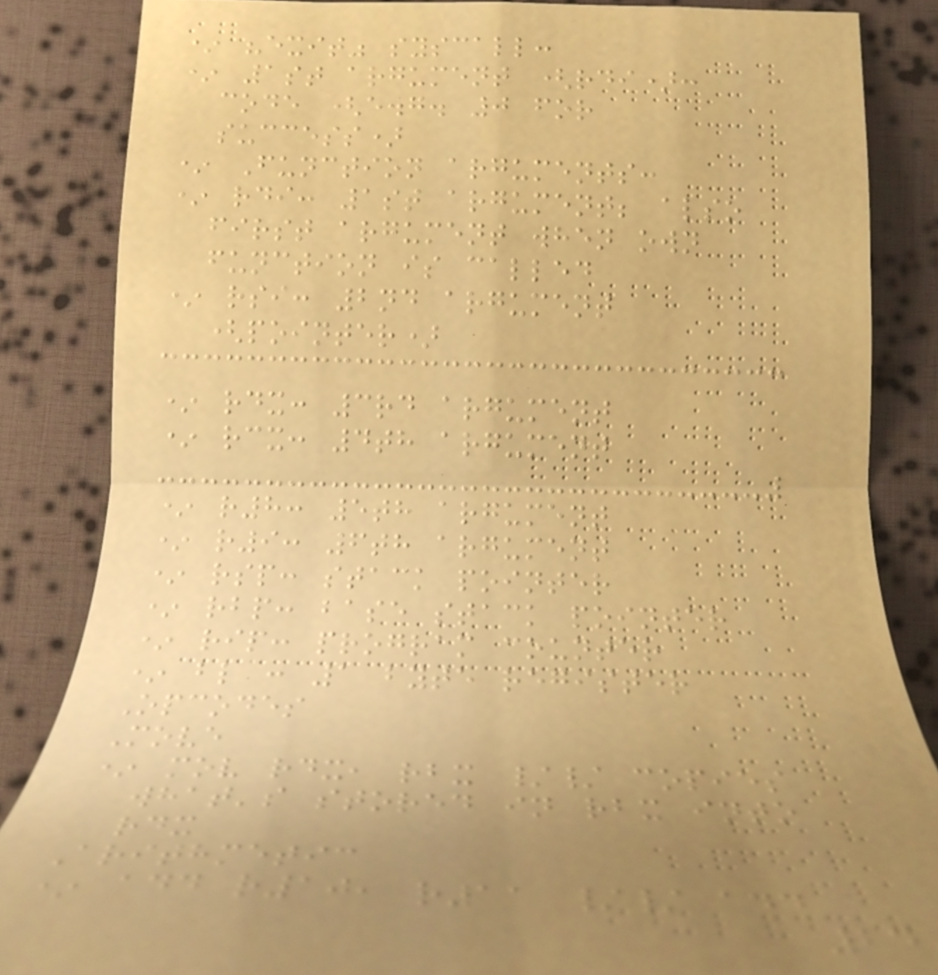* "exit" syscall:
* 1st argument (rdi):
code (e.g. 0 for
success)
* Function arguments:
* rdi: 1st argument; also
first argument when own
function is called
* rsi: 2nd argument
(pointer)
* rdx: 3rd argument
* rcx: 4th argument
* r8: 5th argument
* r9: 6th argument
* rsp: stack pointer
* rbp: base stack pointer
* rip: program counter
* bl : 1 byte register
Opcodes
Move
* mov rdx, rbx // copies
what's stored in rbx into
rdx
Arithmetic
* add r10, r11 // add
24
